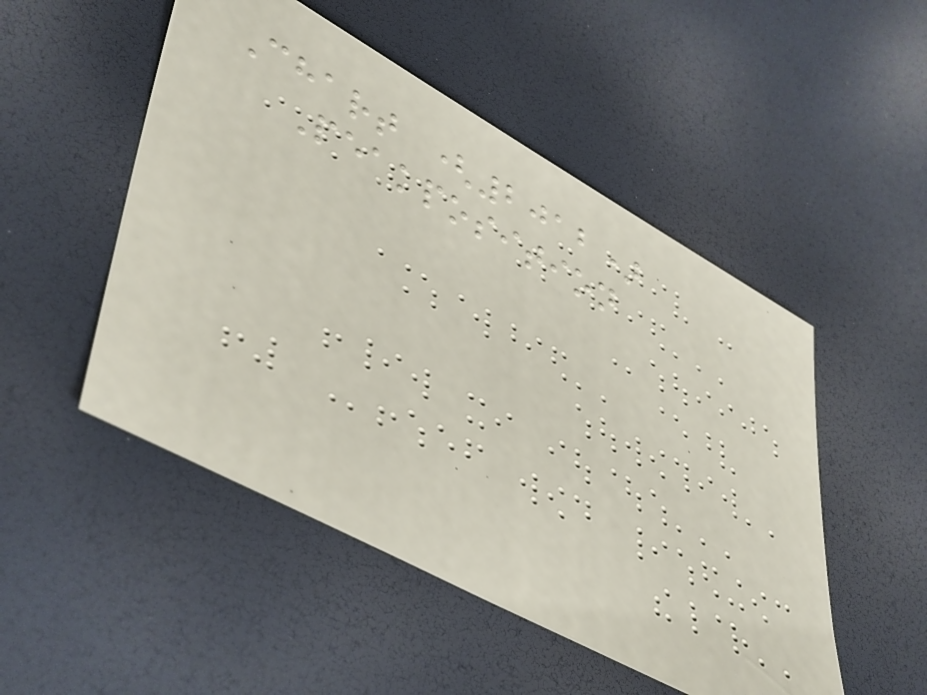Chart (2012)
Peakposition
